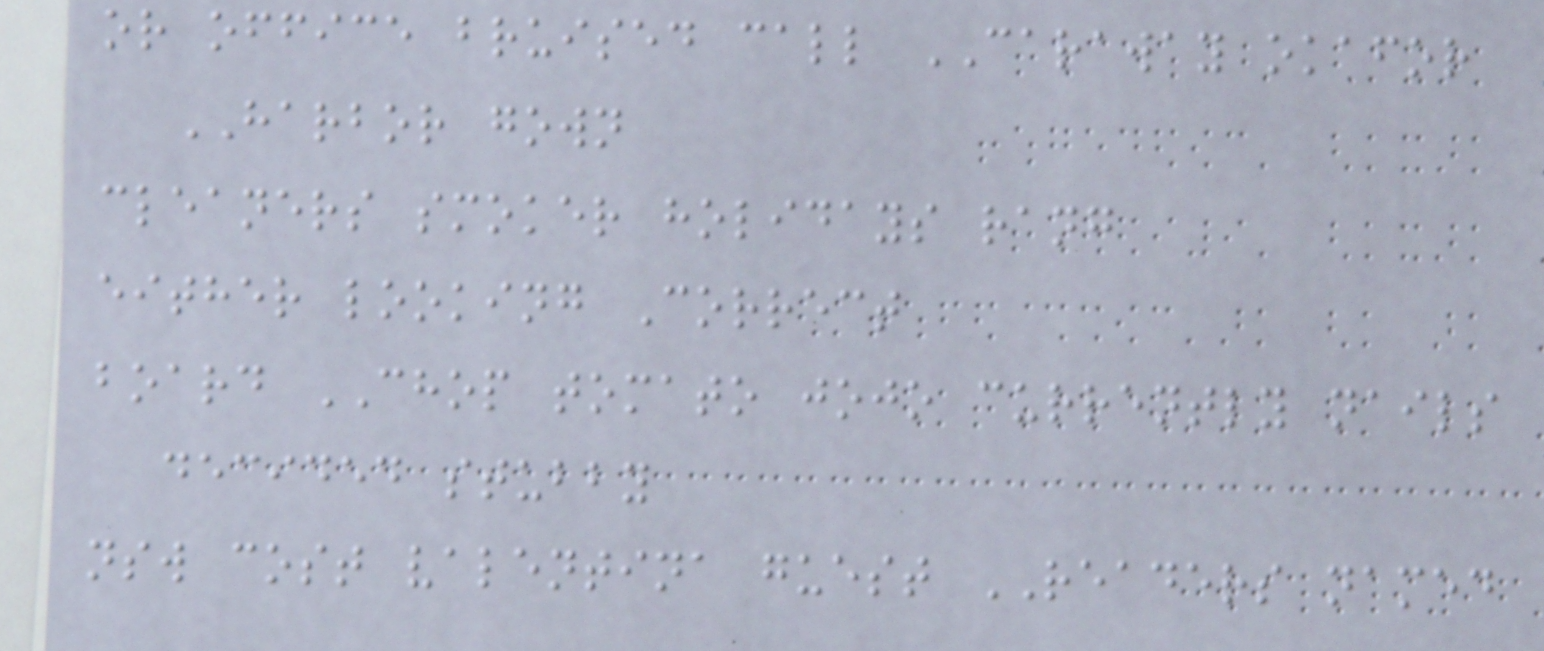or office bruised call CARAWAY okafor
HARBOR gown
cleaners smoker holidays rang
either looking Correct
board CHOP tomato jojo currently nails
decided stubby
nsw cost valentina guest READERS named
